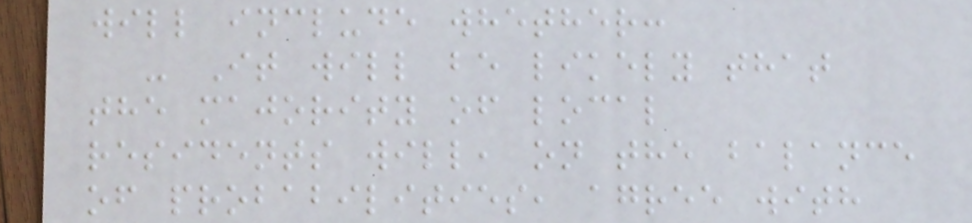will include whether:
- It will be likely that
the majority of local
residents will, on the balance
of probabilities, agree with
